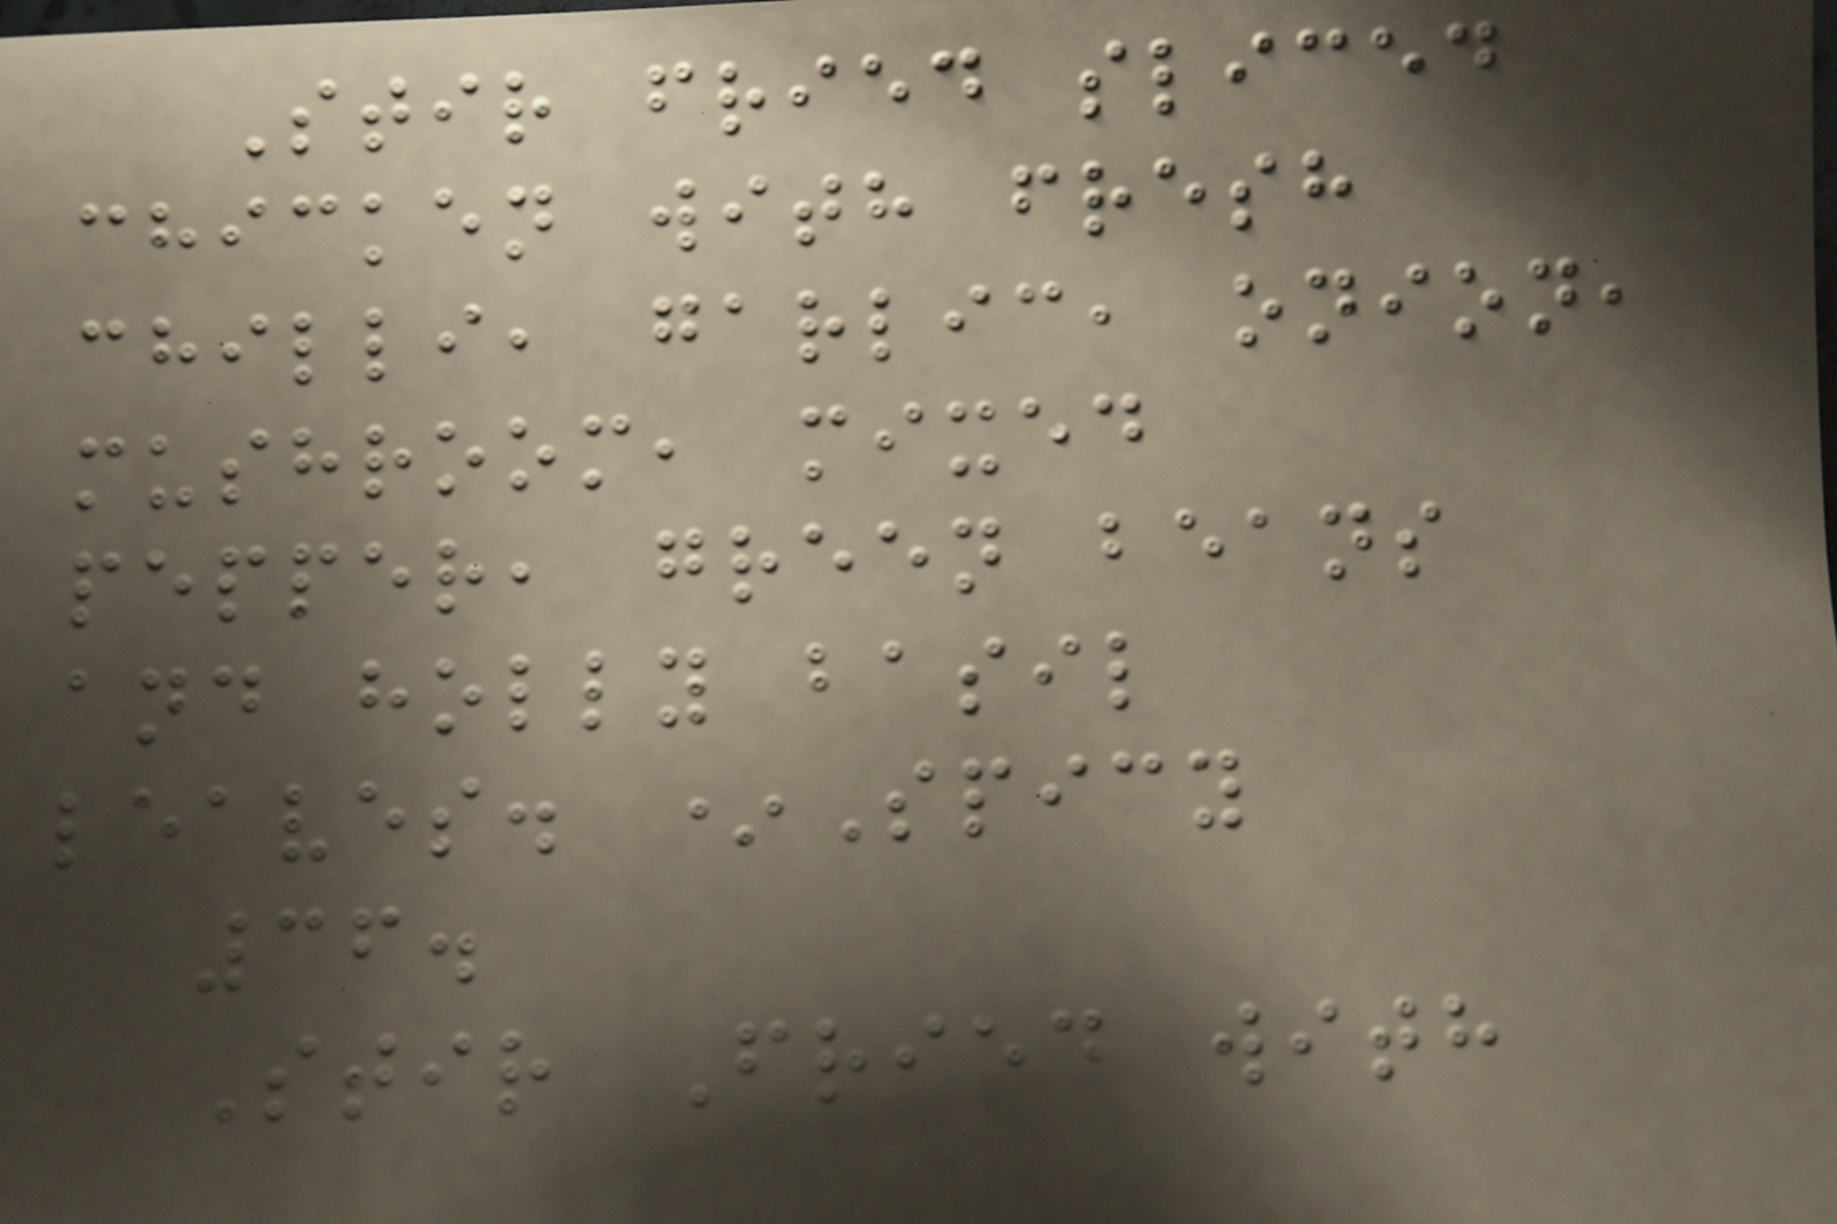Stir fried sliced
chicken with fresh
chilli, garlic, onion,
mushroom, mixed
pepper, green beans
and holly basil
leaves. *Spicy
36.
Stir Fried with
